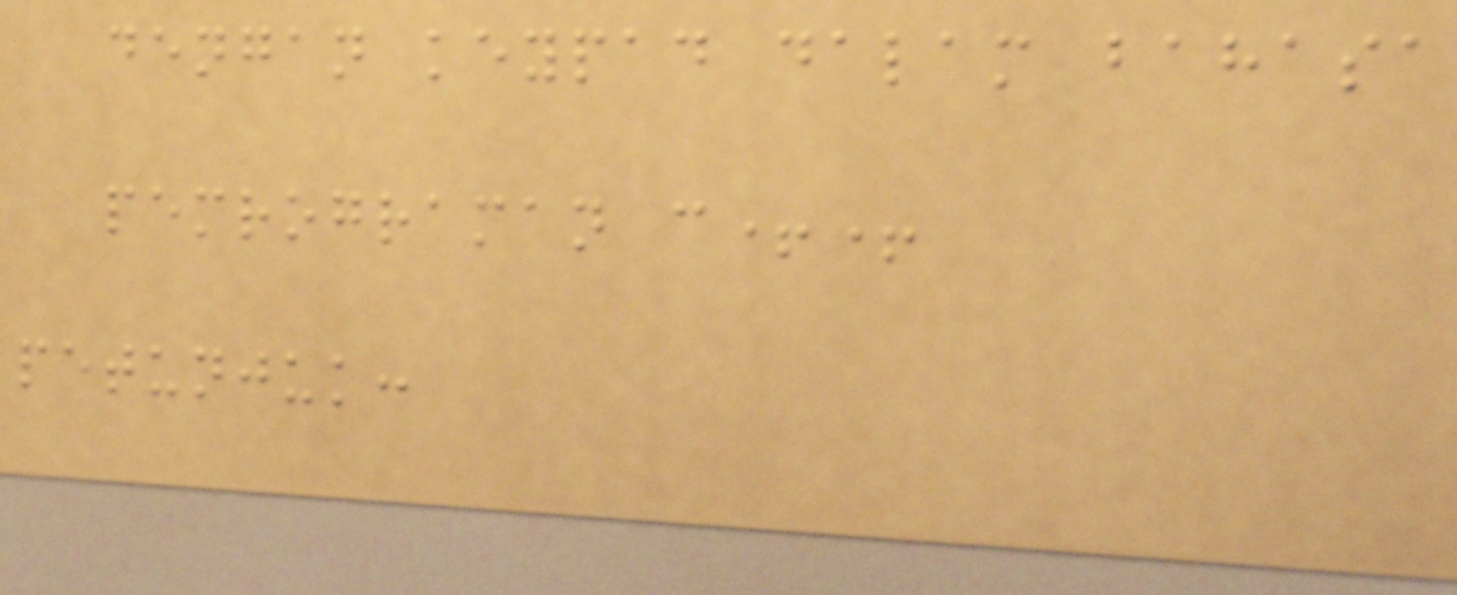dengan keypad dalam bahasa
pemrograman c++
petunjuk:
